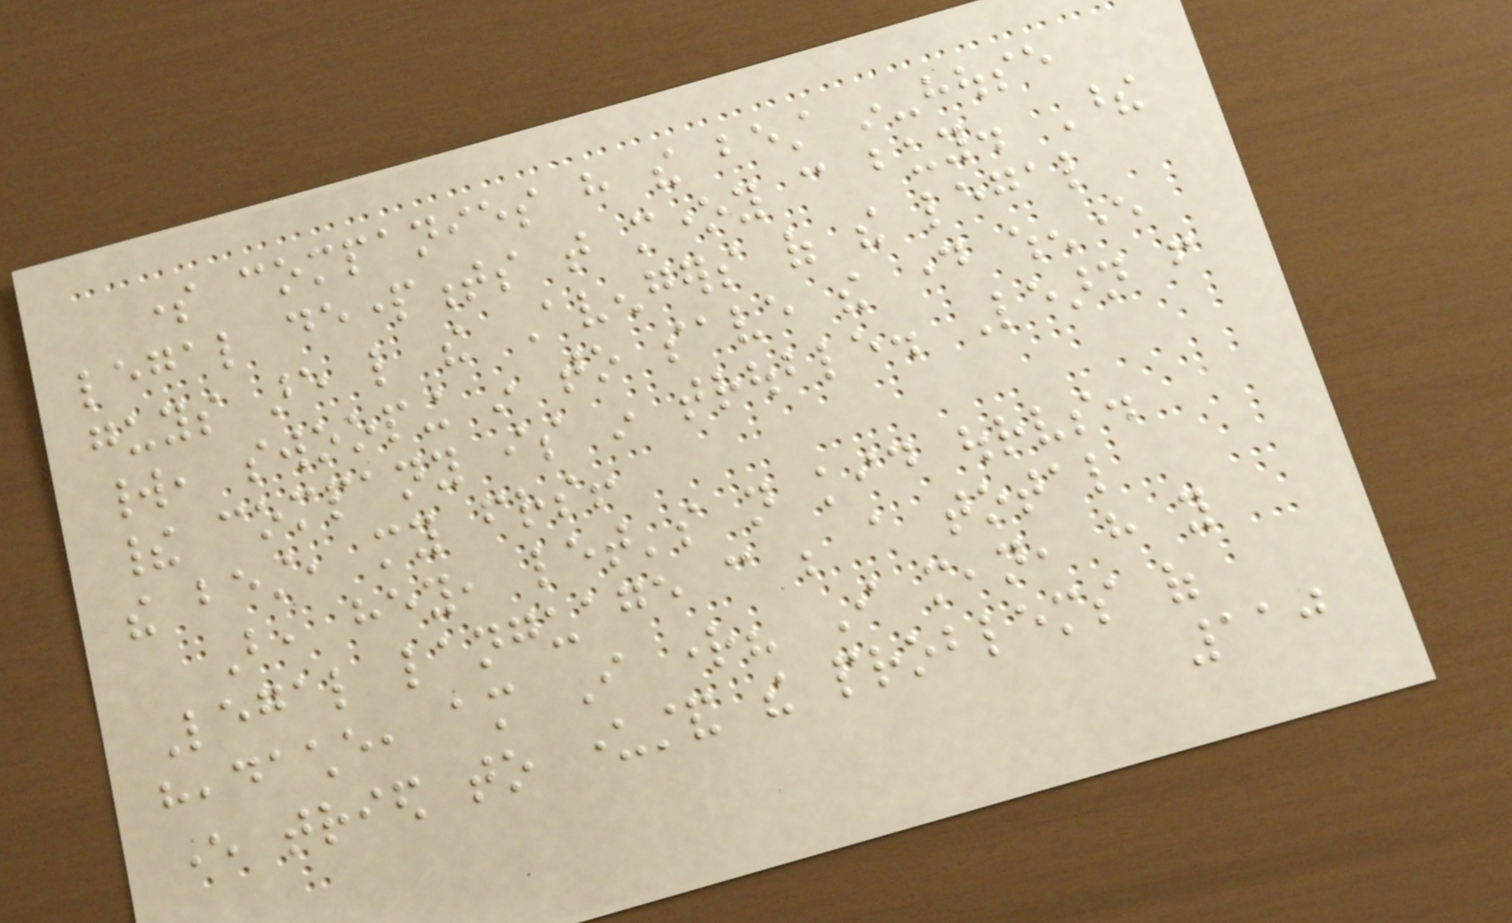some companies have the best in-house
legal departments that money can buy. These
guys are like the Avengers of the legal
world, swooping in to save the day whenever
their company is in trouble. Learn from
the best, my friends!
But, hey, let's not kid ourselves.
Legal language can be a total
headache, am I right? I mean, have you
ever tried to understand the problems of
110
